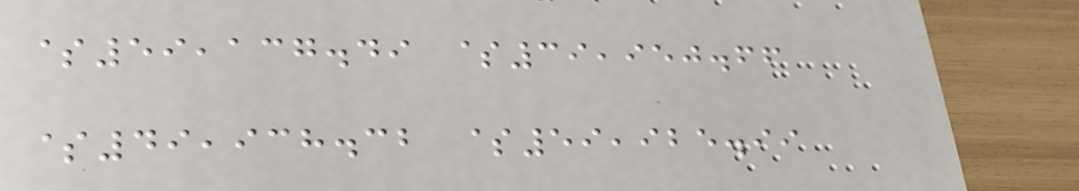$59,137.49 $39,950.66
$49,938.32 $59,925.99
